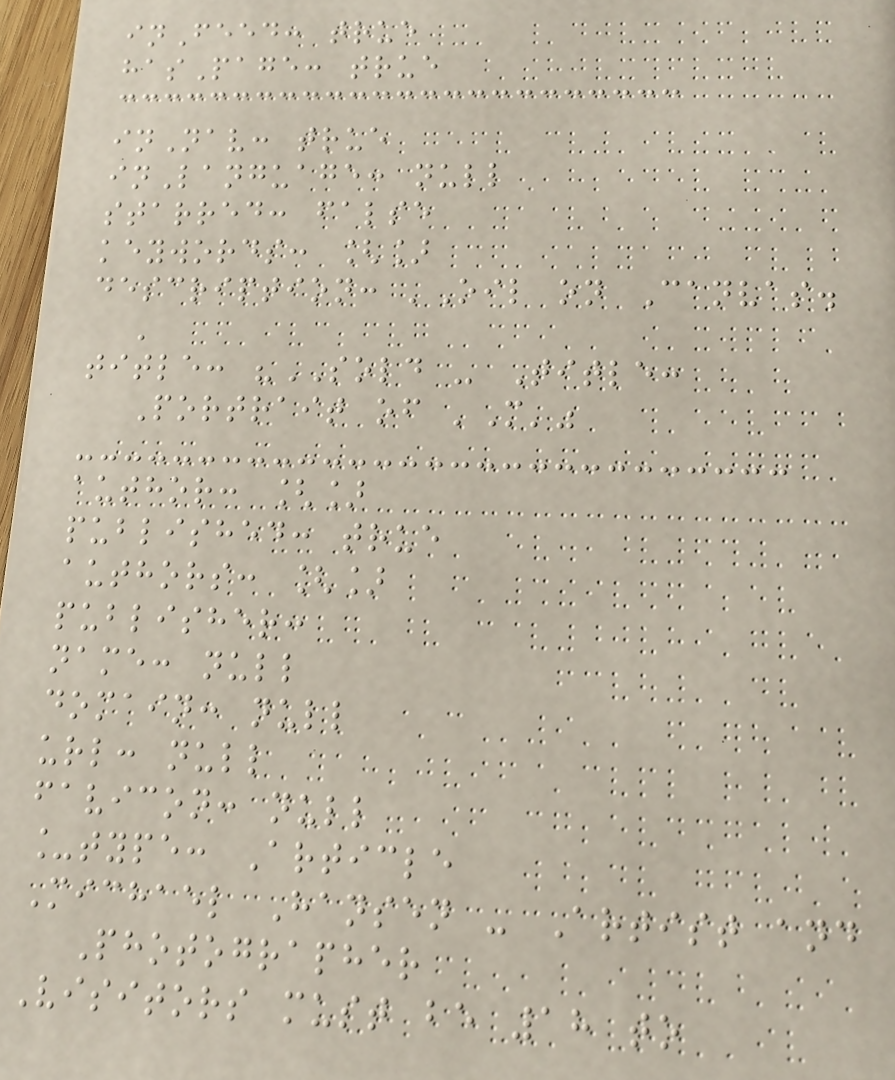inFeed: true
hasPage: true
inNav: true
inLanguage: null
starred: false
keywords: []
description: 'Oil on Canvas.
'
title: "SOLD - Title:
Portrait of 'M'"
author: []
published: true
authors: []
publisher:
name: null
domain: null
url: null
favicon: null
_type: Article
Michael Hansen - Artist and
Photographer
Visitors must be 18 to
